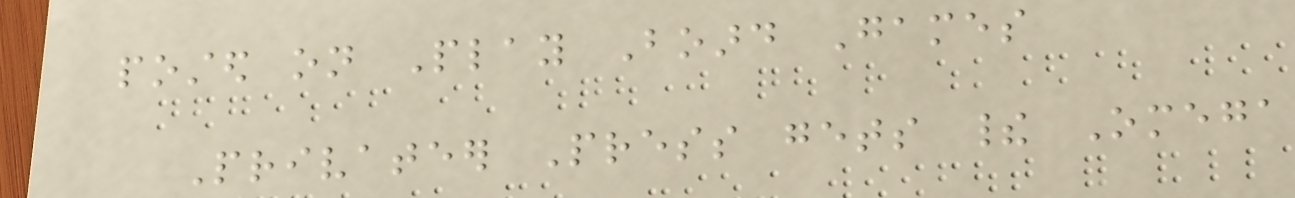posted on Play Board Games
Privateer Press gets their Omega
